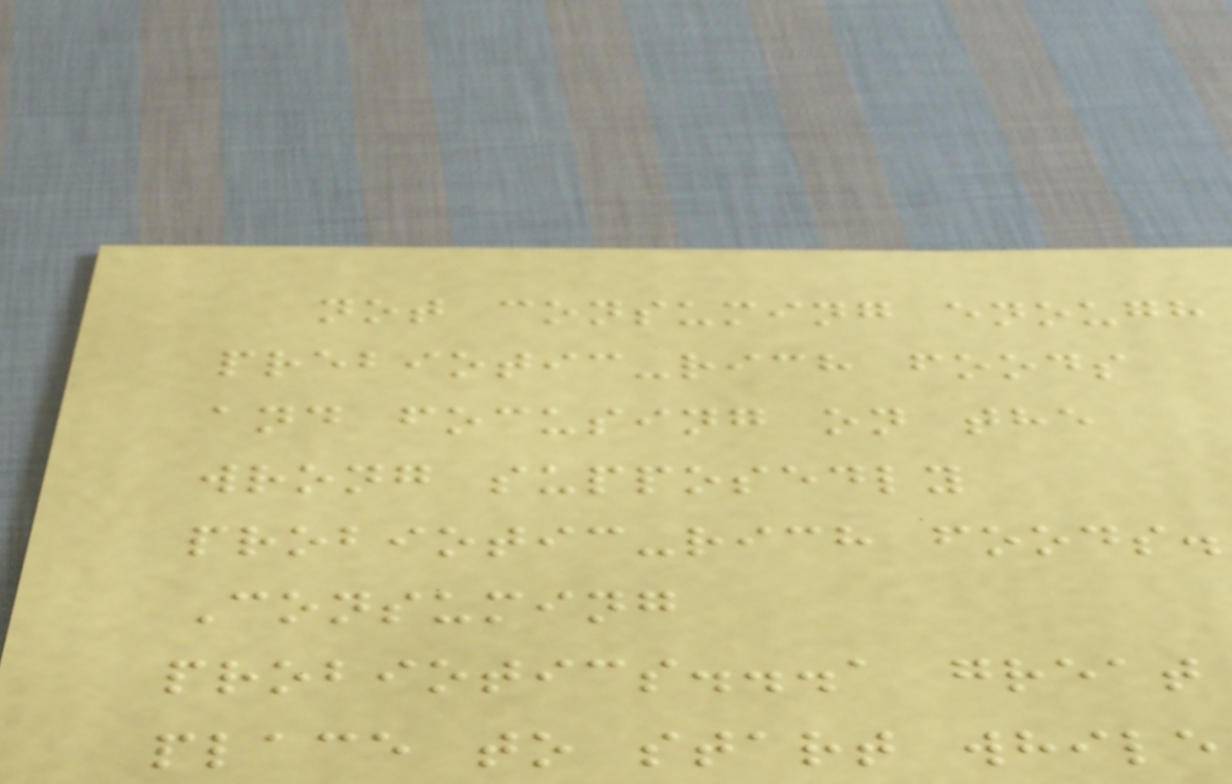not consuming enough
prebiotic-rich foods
and focusing on the
wrong supposedly
probiotic-rich foods.
Consuming
probiotics...a great
place to start while
